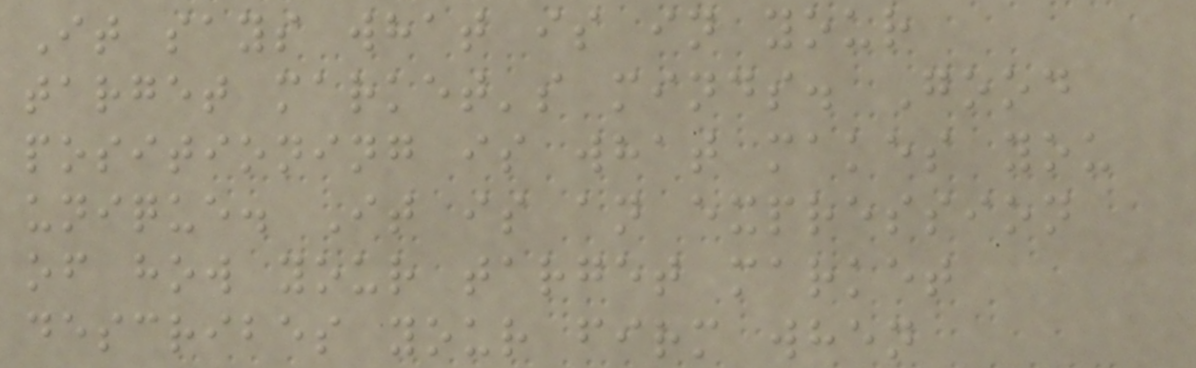It says what is in your
target market's minds. Good
positioning is what makes you
unique. It is an expression
of how your target market
describes your firm when
